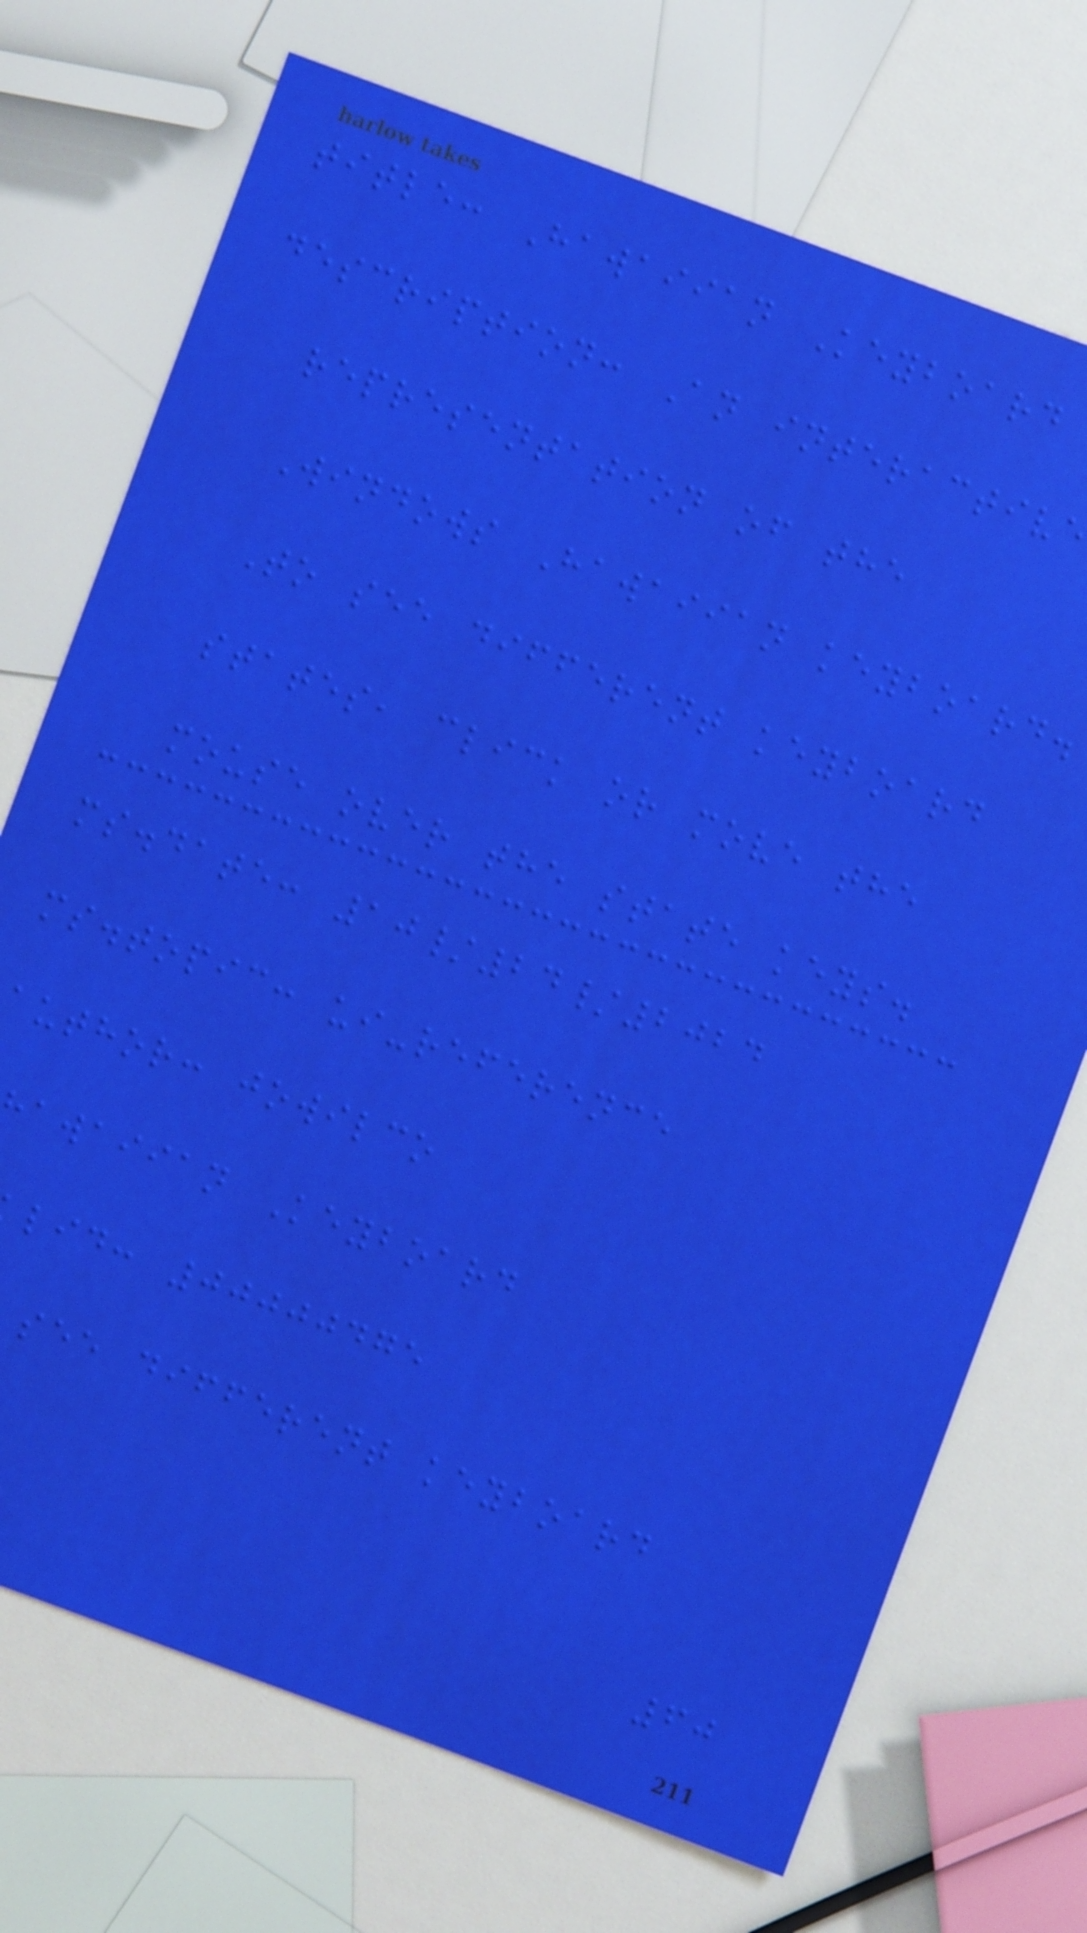title: Hawaiian Keyboard
description: An interactiv
representation of the
Windows Hawaiian keyboard.
To see different keyboard
states, click or move the
mouse over the state keys.
ms.date: 10/24/2024
ms.topic: ui-reference
author: jowilco
awaiian Keyboard
lid: 00000475
see different keyboard
60
